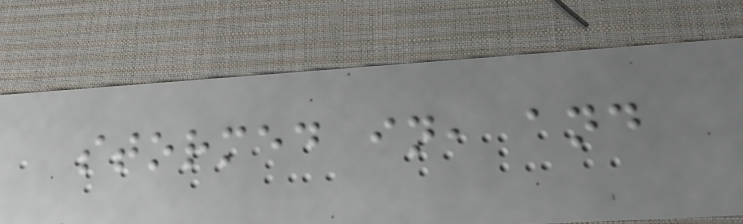stormed in, and
